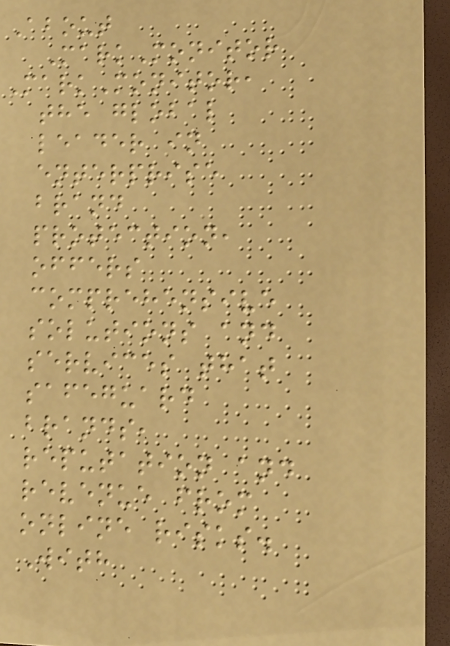About
MarkMonitor
MarkMonitor,
the global
leader in
enterprise
brand
protection,
offers
comprehensive
solutions and
services that
safeguard
brands,
reputation and
revenue from
online risks.
With
